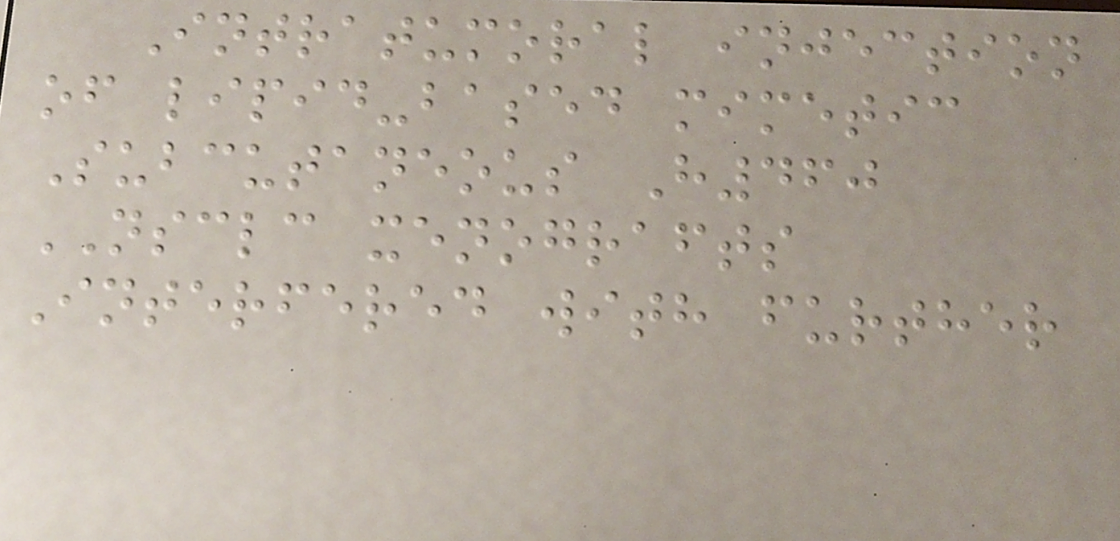Intratumoral injection
of lipid-based mimetic
Subcutaneous H460
NSCLC xenografts
Interfered with further
